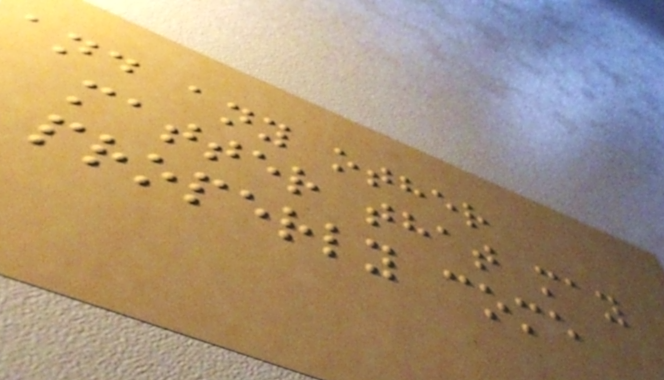and any other
matter that may
properly come
